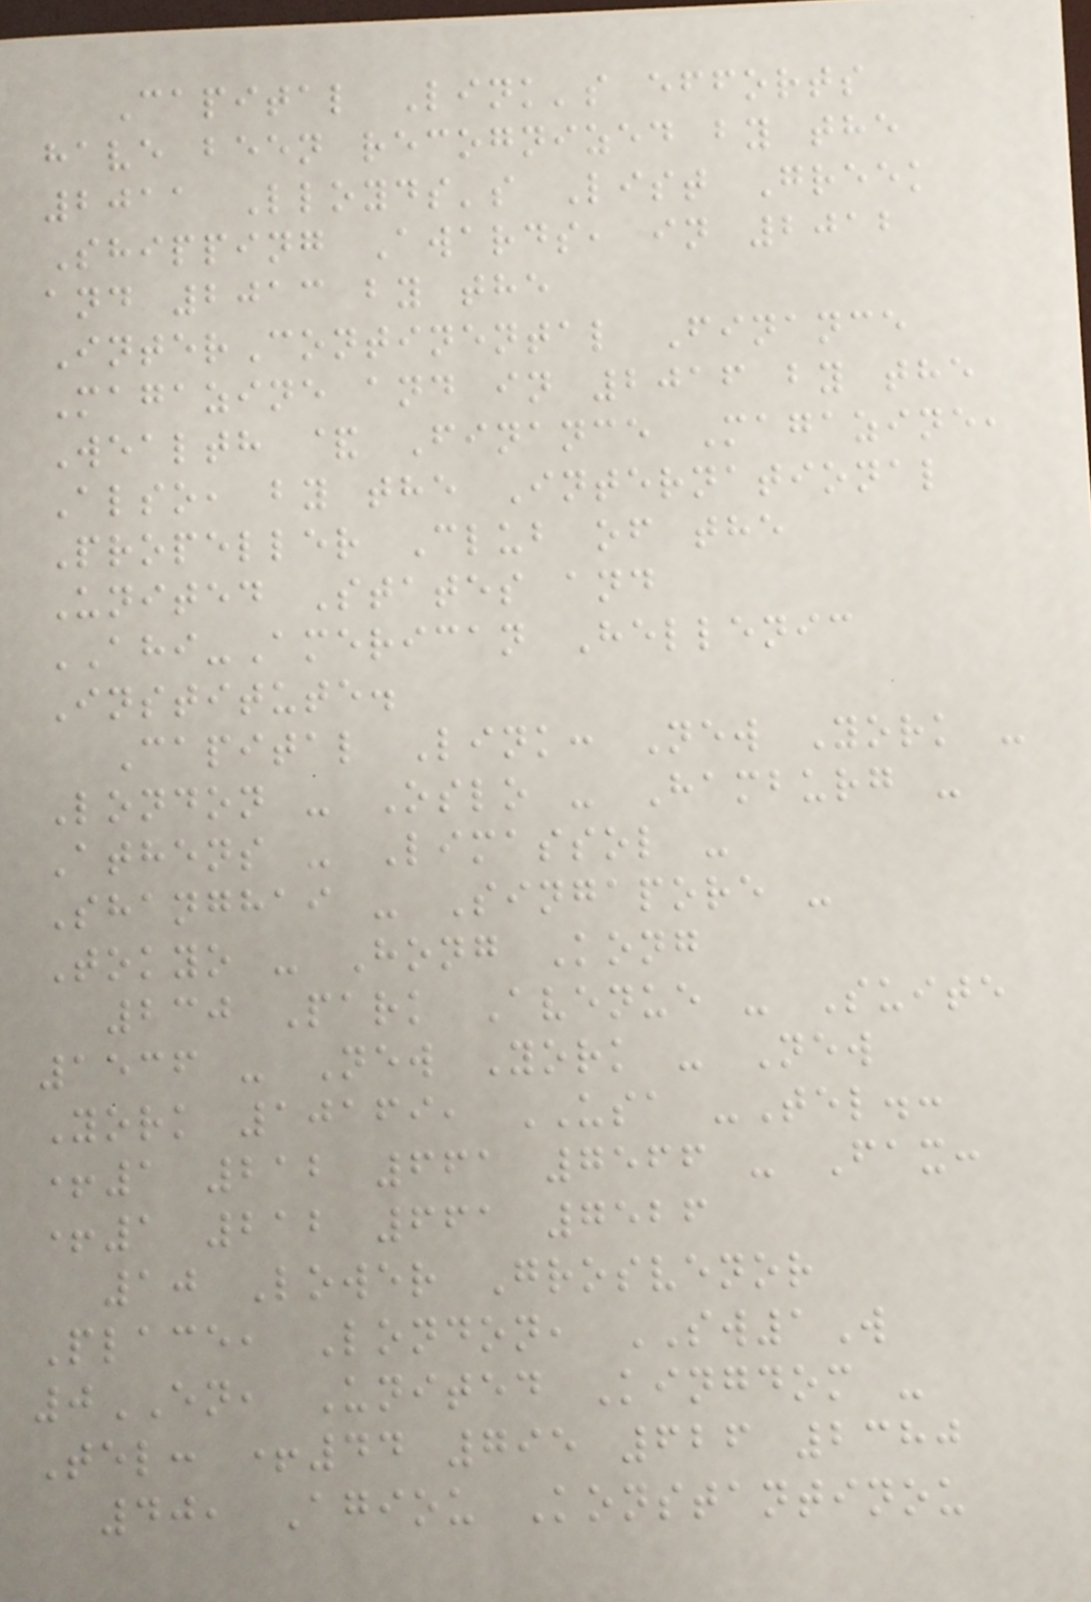Capital Link's efforts
have been recognized by the
2011 Lloyds's List Greek
Shipping Awards, in 2012
and 2013 by the
InterContinental Finance
Magazine and in 2016 by the
Wealth & Finance Magazine,
Also, by the International
Propeller Club of the
United States and
AHI-American Hellenic
Institute.
Capital Link: New York -
London - Oslo - Hamburg -
Athens - Limassol -
Shanghai - Singapore -
Tokyo - Hong Kong
230 Park Avenue - Suite
1536 - New York - New
York 10169, USA -Tel.:
+1 212 661 7566 - Fax:
+1 212 661 7526
10 Lower Grosvenor
Place, London, SW1W
0EN, United Kingdom -
Tel: +44 795 626 2380
40, Agiou Konstantinou
